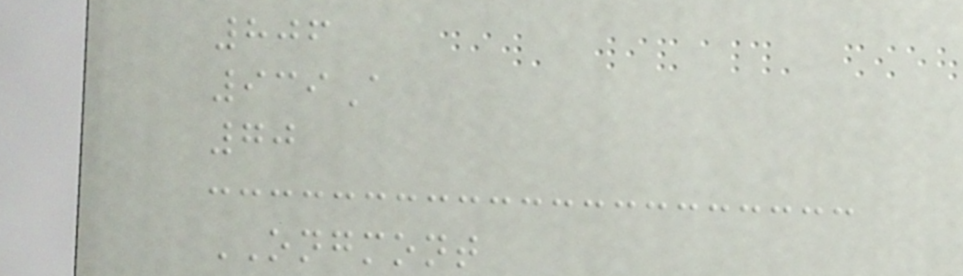806
939A
70
ONGMONT
